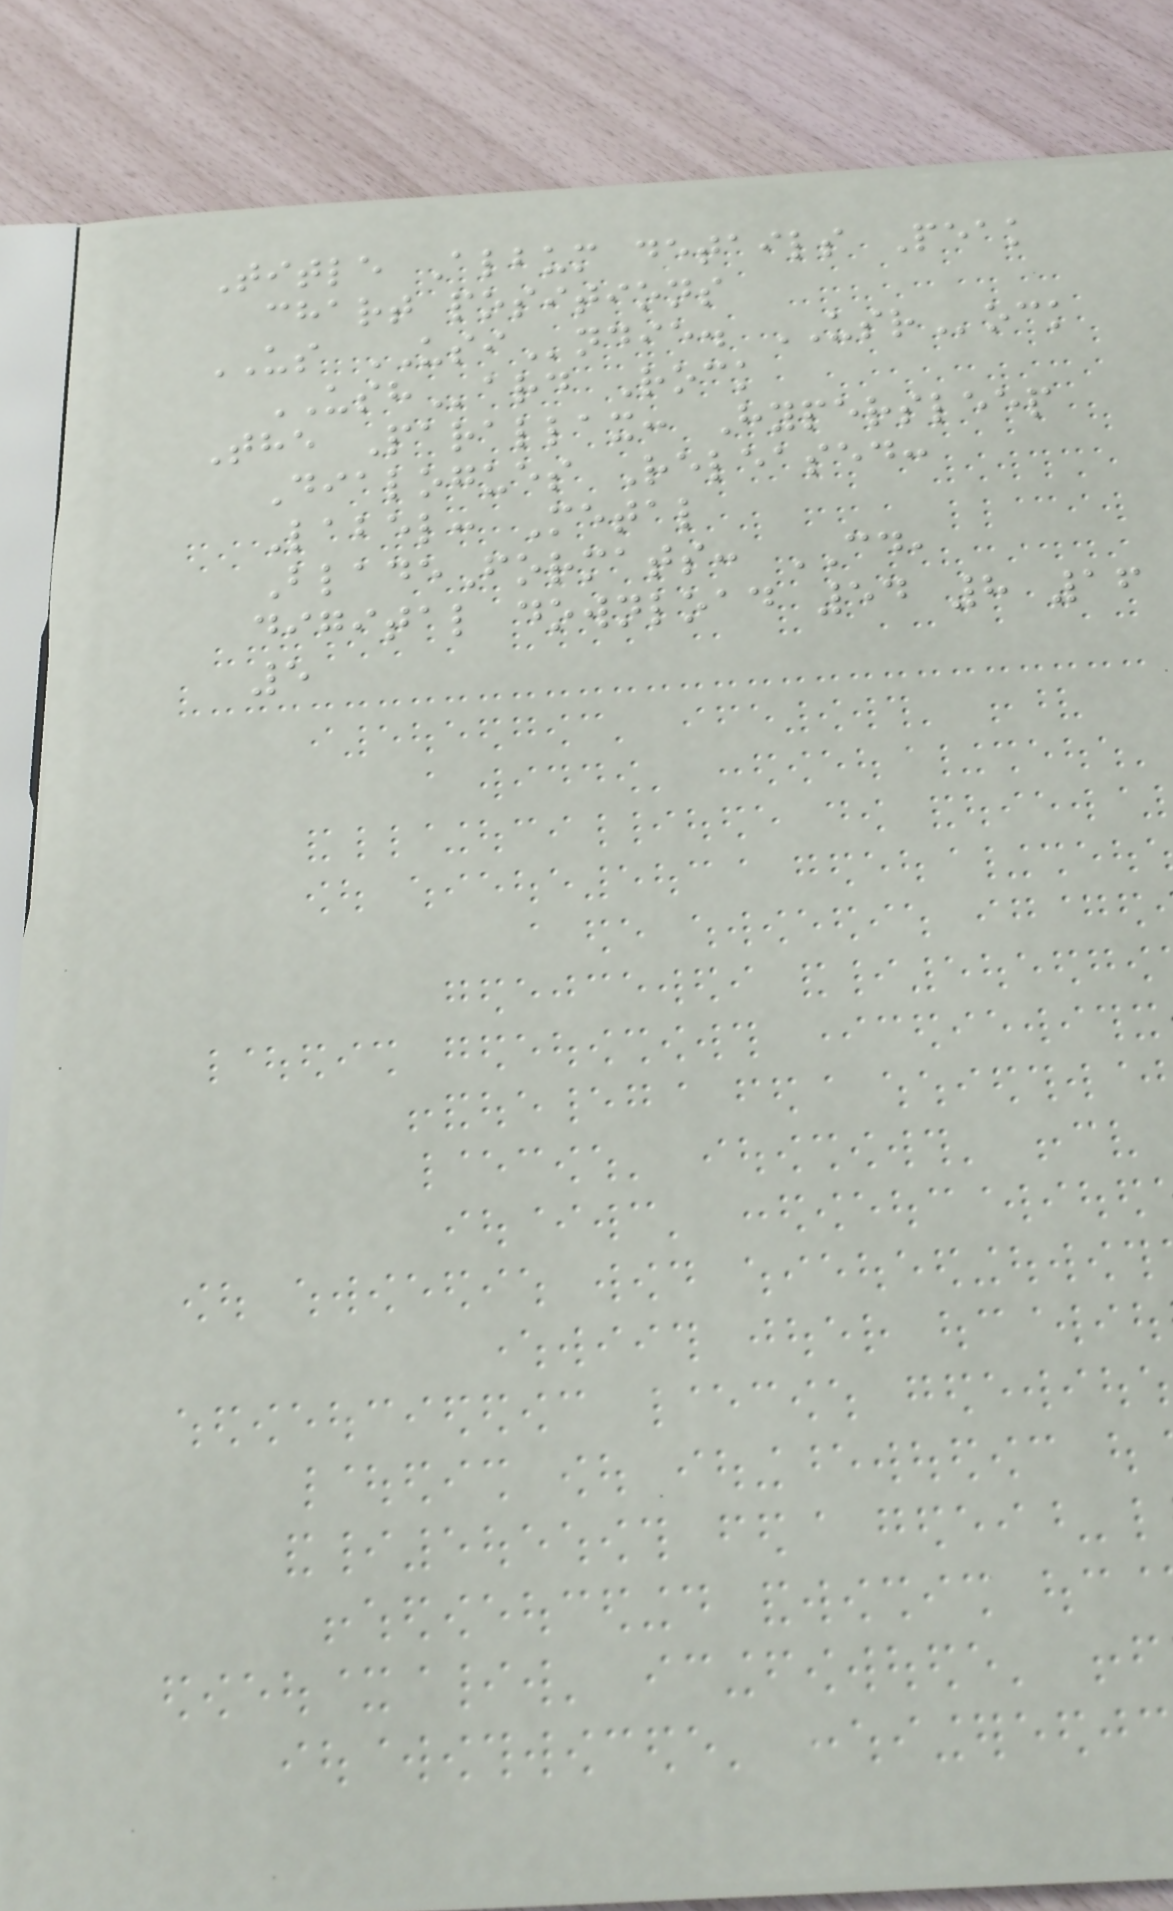Title Album details Peak
chart positions
US USIndie. USRock
USHard Rock
The Parallax: Hypersleep
Dialogues Released:
Label: Metal
BladeFormats: CD,
digital download 54 8 16
5
